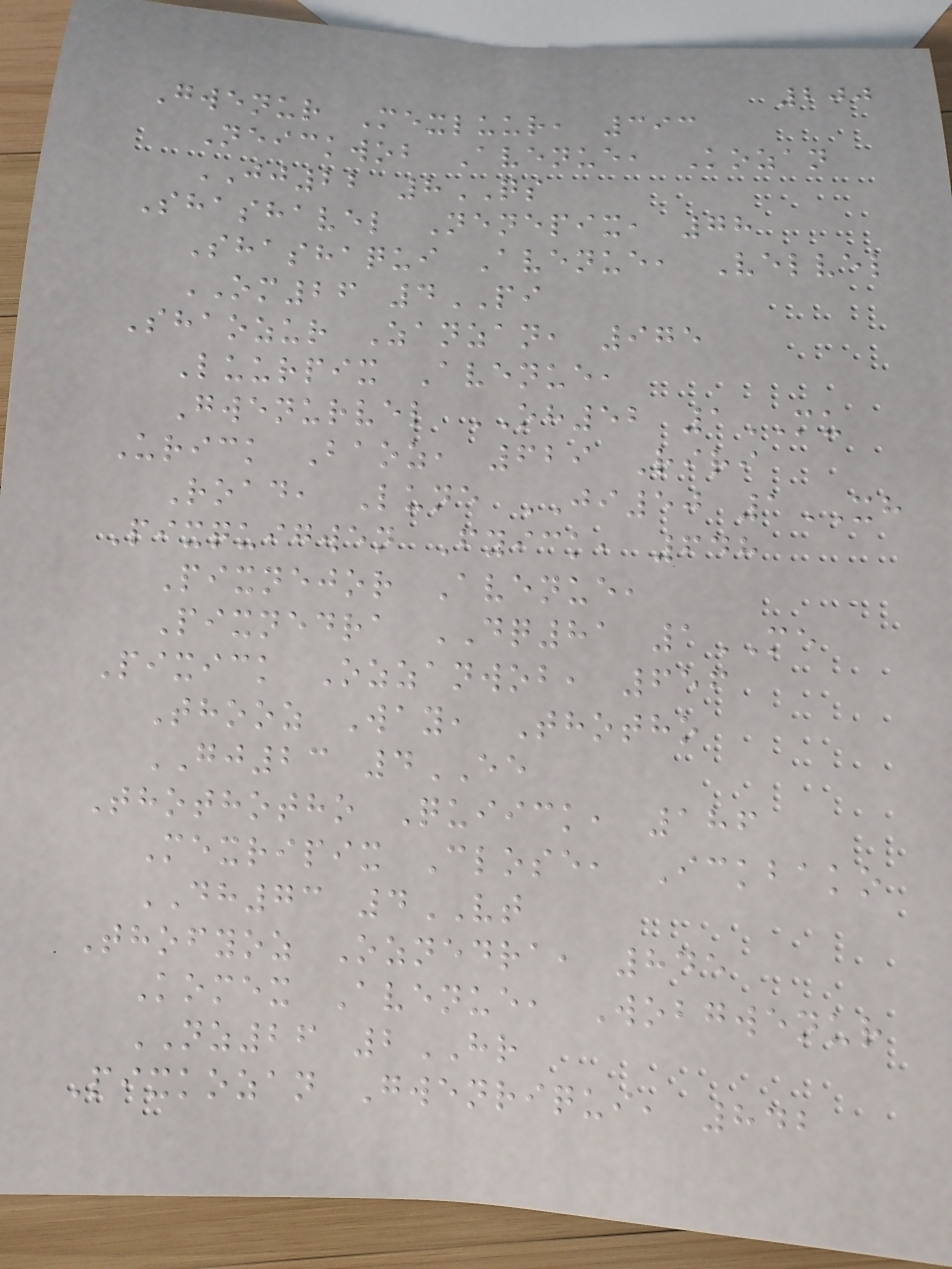200
Gwenur Mexluur, 393
Neickwob Avenue, Kozan
JJ22 8QS
Shashavel Nenepix, 78
Shashaqui Avenue, Velvel
OM26 4PI
Shaozur Zanzan, 975
Luurpix Avenue,
Gwenurvel OH52 1MU
Urick Baoz, 629 Riri
Road, Lune JI50 1XH
Pixquigwen Fyick, 648
Pixnejor Avenue,
Pixnedra DQ81 1ME
Pixick Ozzanwob, 656
Thooz Way, Thotho
GJ23 4EE
Thothotho Quiick, 186
Mexripix Close, Ickbako
DH73 4VT
Thofyoz Oznedra, 845
Komex Avenue, Wobgwenur
NZ26 2HR
Pixkozan Gwenriqui, 842
